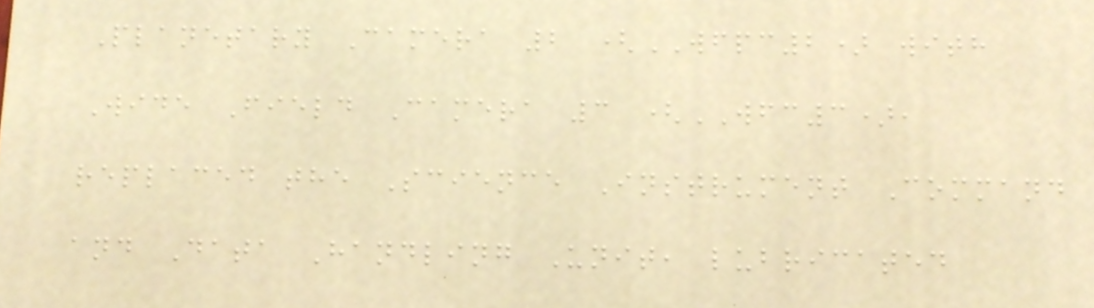Planetary Camera 2 (WFPC2) with
Wide Field Camera 3 (WFC3),
replaced the Science Instrument Command
and Data Handling Unit, lubricated
